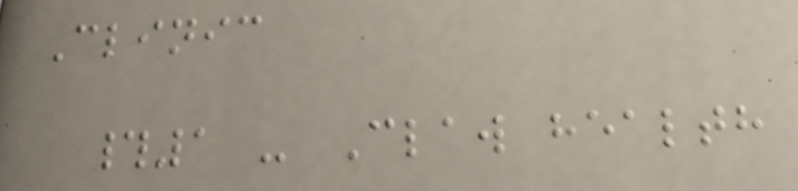Clinic
#1 - Claw health
